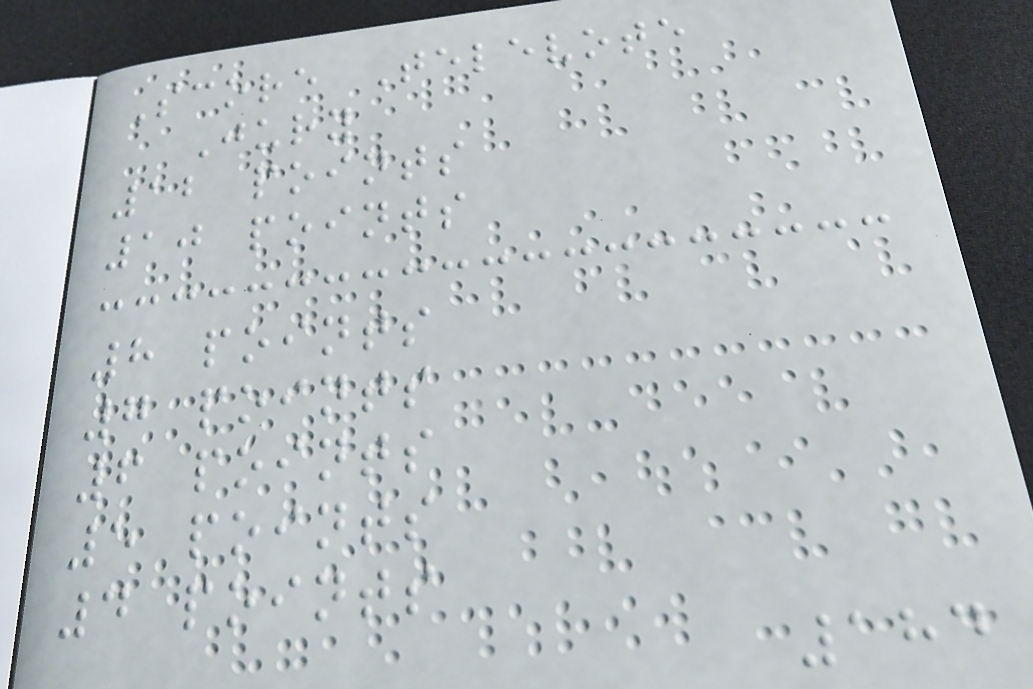Score Televote
Jury
12 points
10 points
8 points
7 points
6 points
5 points
4 points
184
